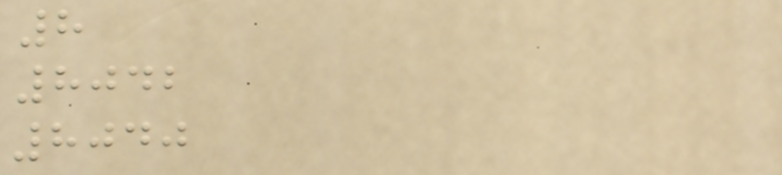8
8042
8040
